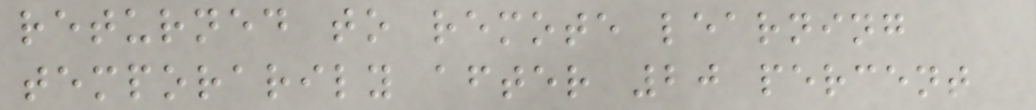returned to remote learning
temporarily after 20 percent
